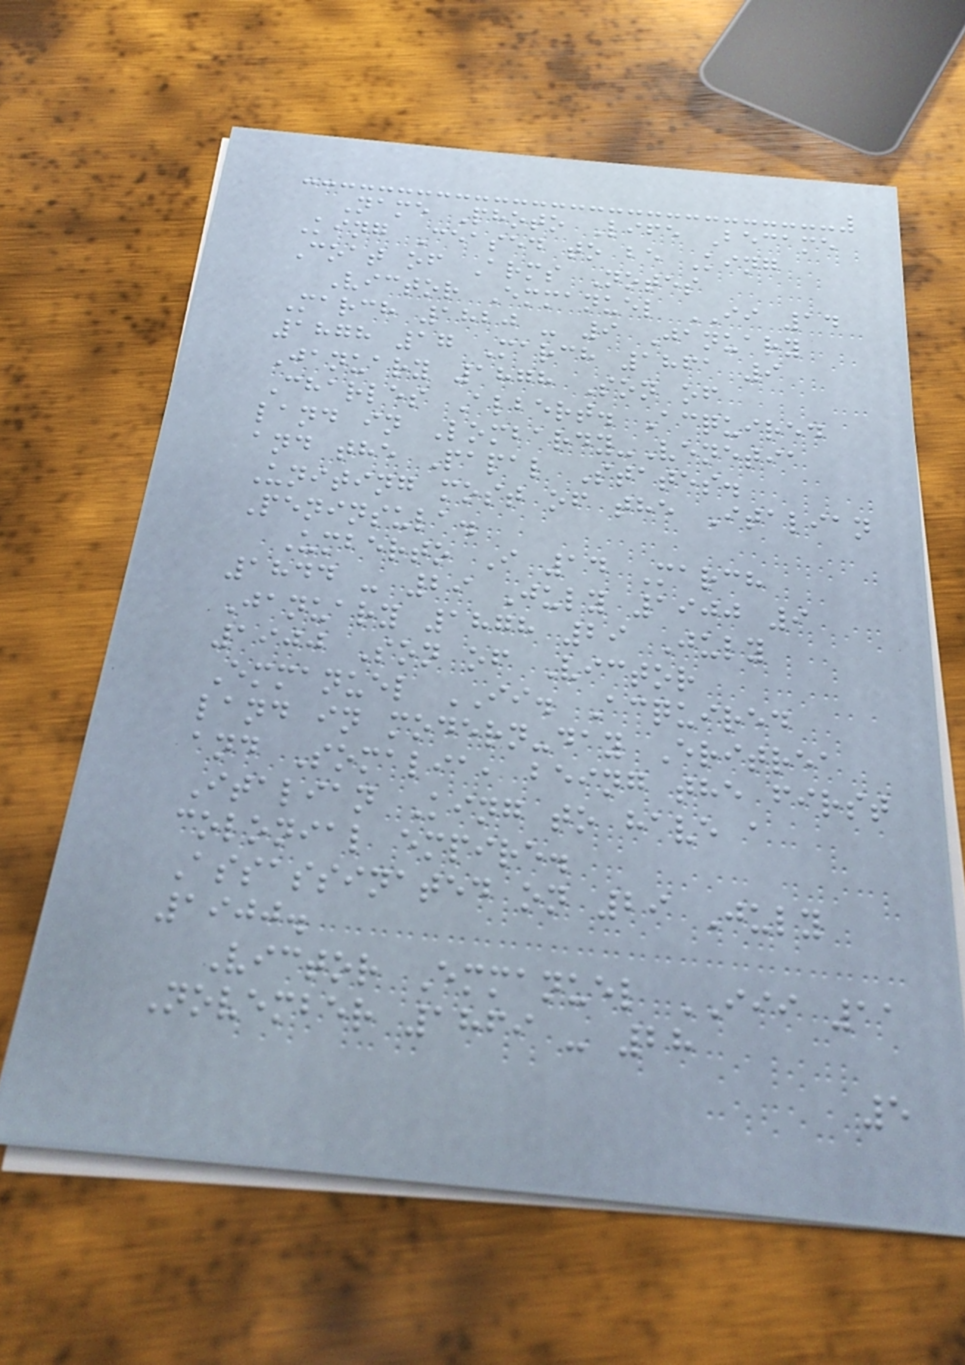Name Photo Life Became
King Ceased to be King
Coat of Arms Notes
Victor Emmanuel II 14
March 1820 - 9 January
1878 17 March 1861 9
January 1878 Son of
Charles Albert. Acquired
land in Lombardy-Venetia
and the Papal States.
Uniting most of the Italian
Peninsula.
Umberto I 14 March
1844 - 29 July 1900 9
January 1878 29 July
1900 Son of Victor
Emmanuel II. Acquired
land in modern-day Eritrea
and Somalia, being the first
Italian King to have a
colonial empire.
Assassinated on 29 July
1900.
Victor Emmanuel III 11
November 1869 - 28
5
